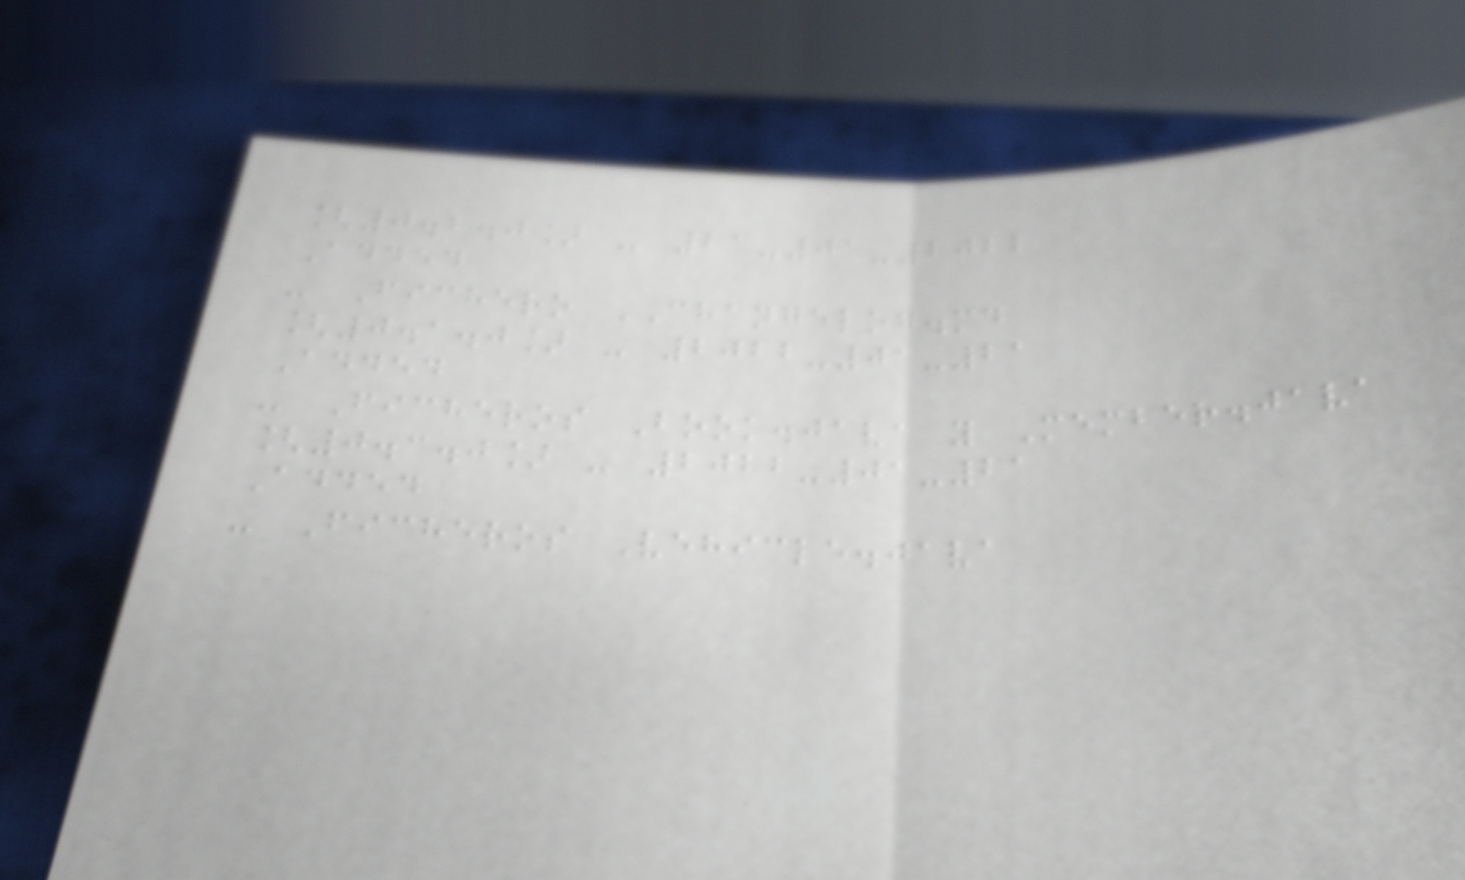[0.2.0] - 21-01-2022
Added
- Fichero CHANGELOG.md
[0.1.0] - 2022-01-21
Added
- Ficheros Book.java y Member.java
[0.3.0] - 2022-01-21
Added
- Ficheros Vehicle.java
